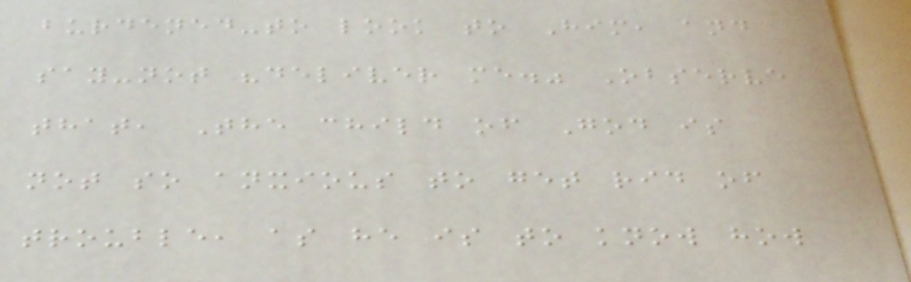burdened-to look to Him, and
say-not "deliver me." Observe
that, The child of God is
not so anxious to get rid of
trouble, as he is to know how
